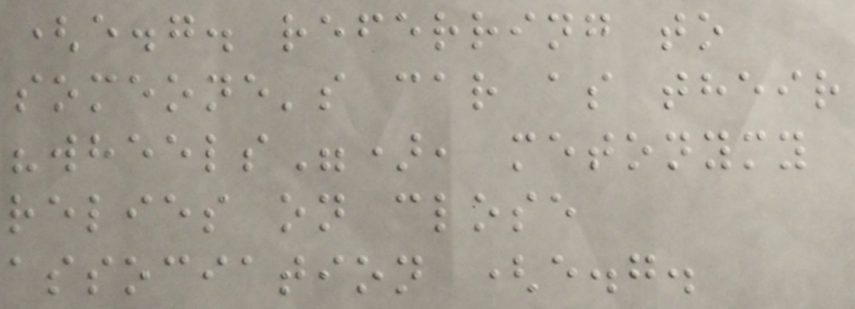(e.g. referring to
someone's car as their
"wheels"), metonymy
relies on close
association (e.g.
